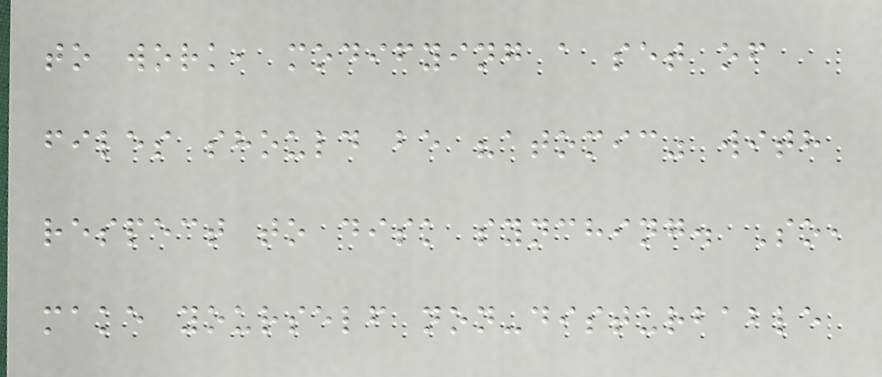to work, modifying a set of
files should be "atomic" with
respect to disk synching. So,
make yourself non-disturbable
